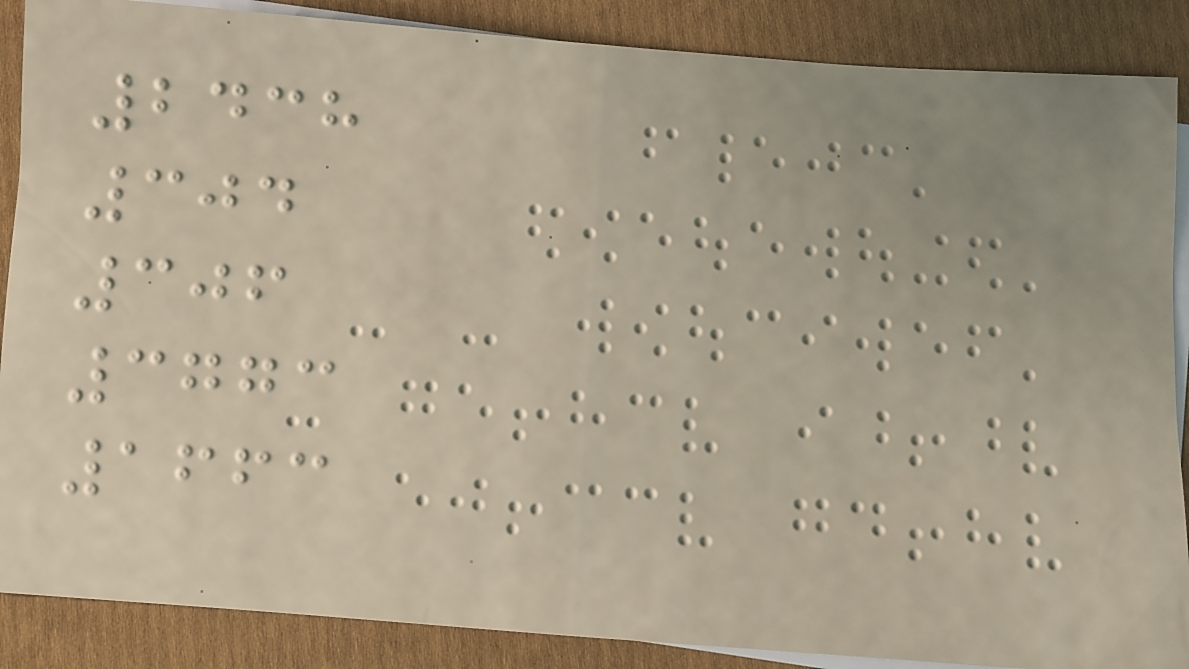2438
304
306
3773
1663
